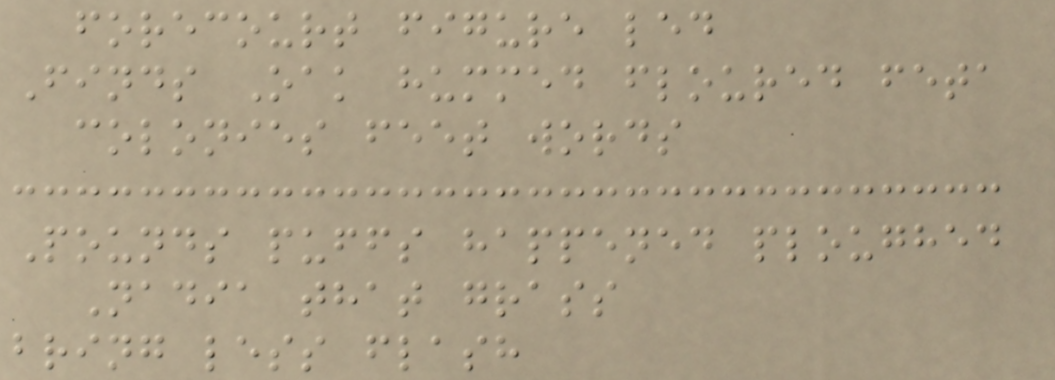forecourt figure led
Finds Oak hummed floured feta
colonies feet words
Pounds puffs happened ploughed
Nadia that grass
bring less flash
